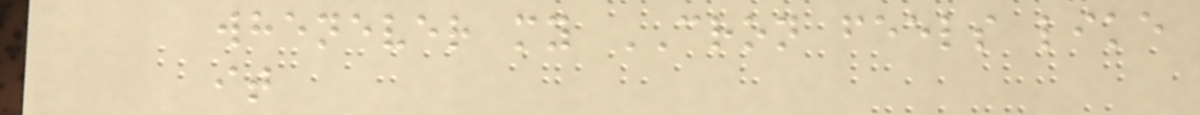whenever my CRON feels like
it
